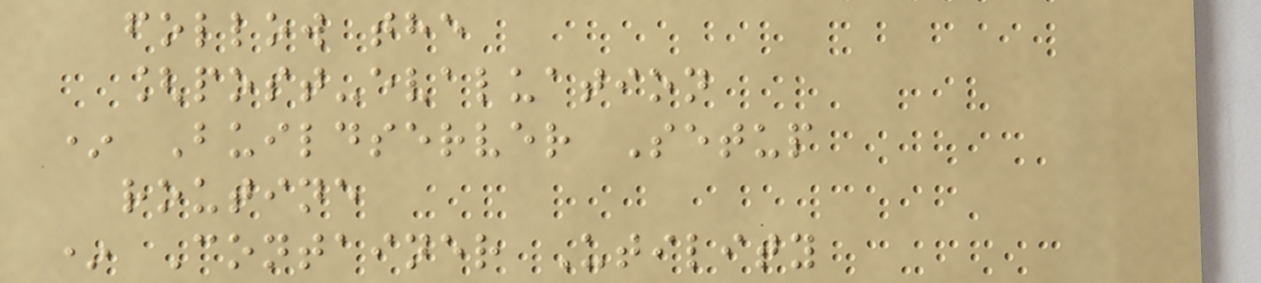follow the
[post-evaluation
* Buildserver Setup
routine
* Container Utility
